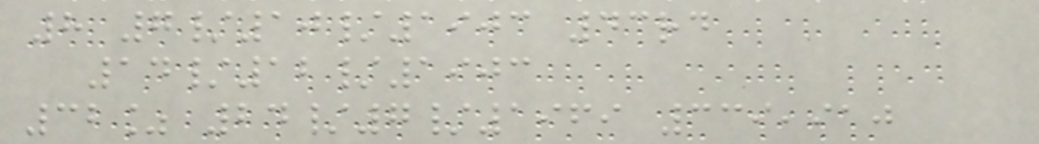8 7/10/1903 43rd
14/12/1903
32% 24/7/1969 339,910
